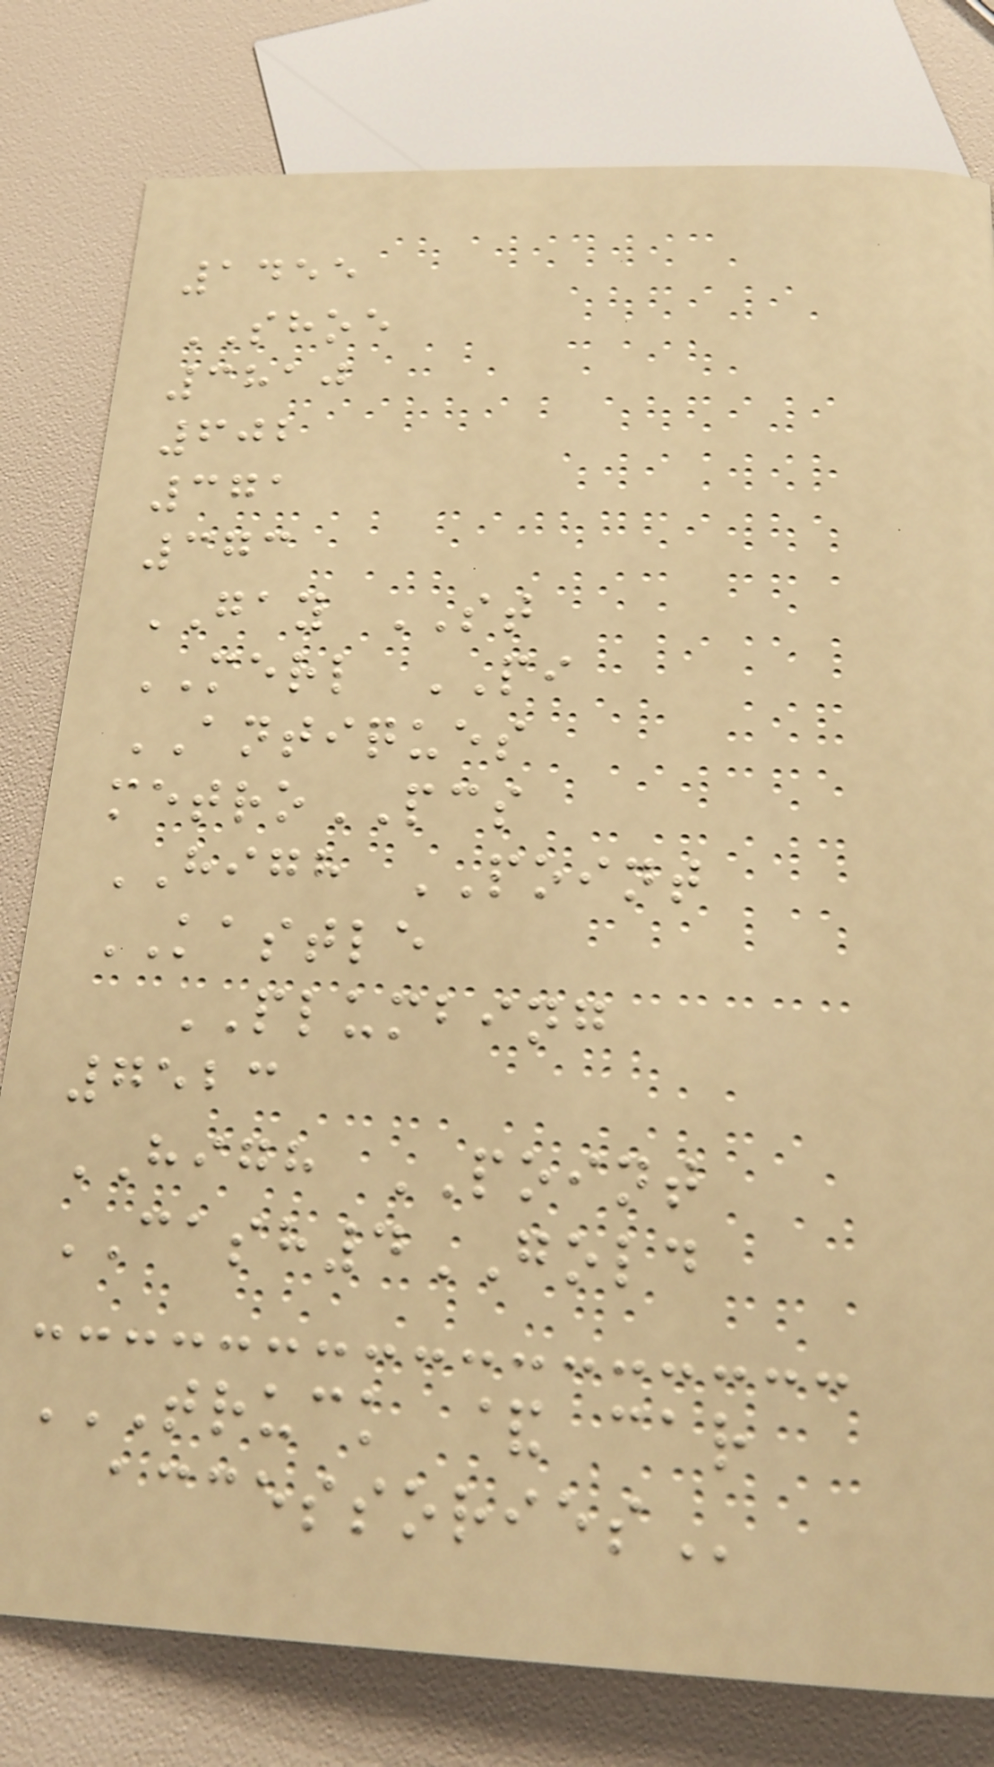1455
SHOE
3810
602
371
373
GAY ST
MERL PI
ANTIQUES
metroPCS
HIGH POINT
KASTLE
PLUMBING
7523
HIGH POINT
CASH4GOLD
TRUCK & CAR
ACCESSORIES
